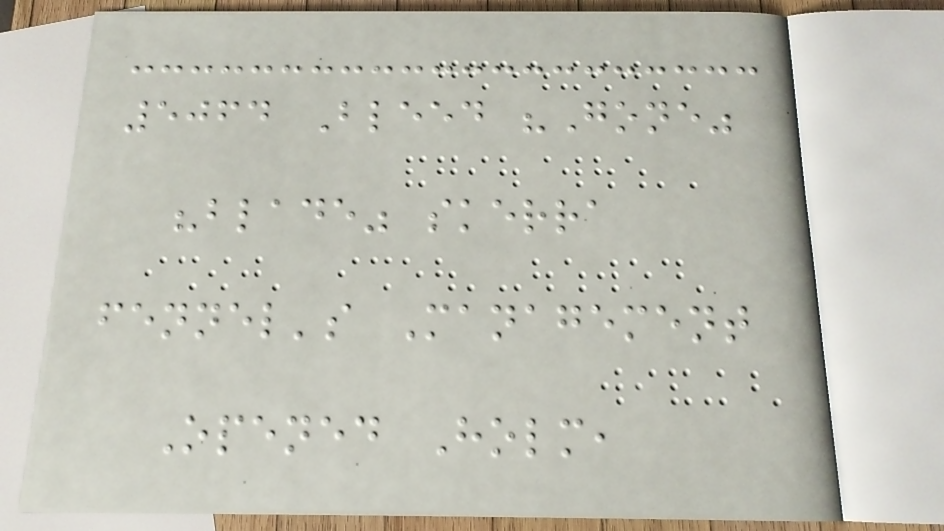5064 Bleed "Gone"
"blade" skerra
fennel's Management
Opened Holm,
